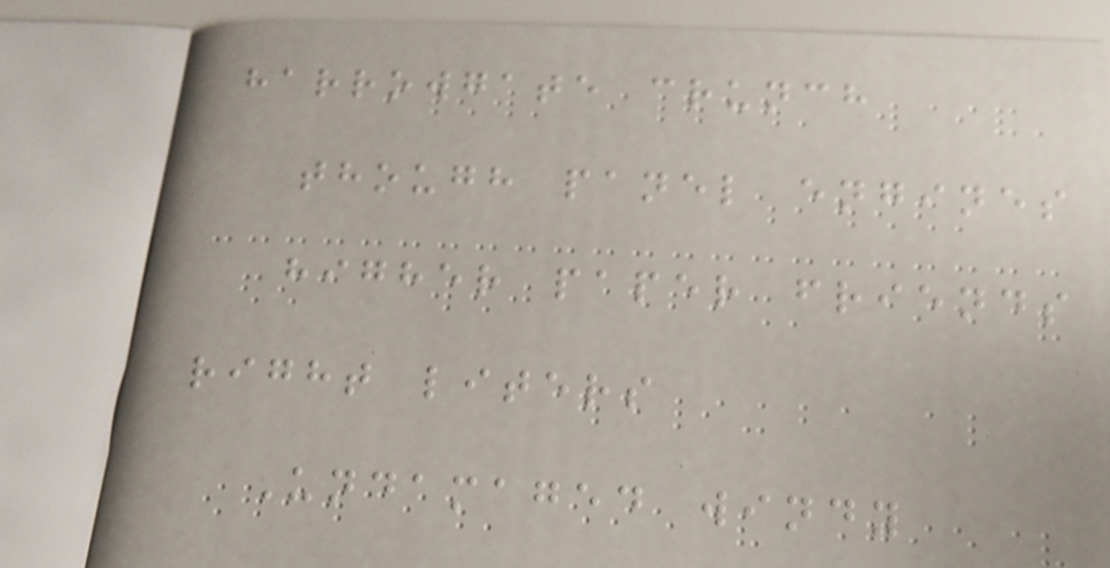harrowgate crunch
though panel engines
higher paper friends
right liters
Undamaged windy
